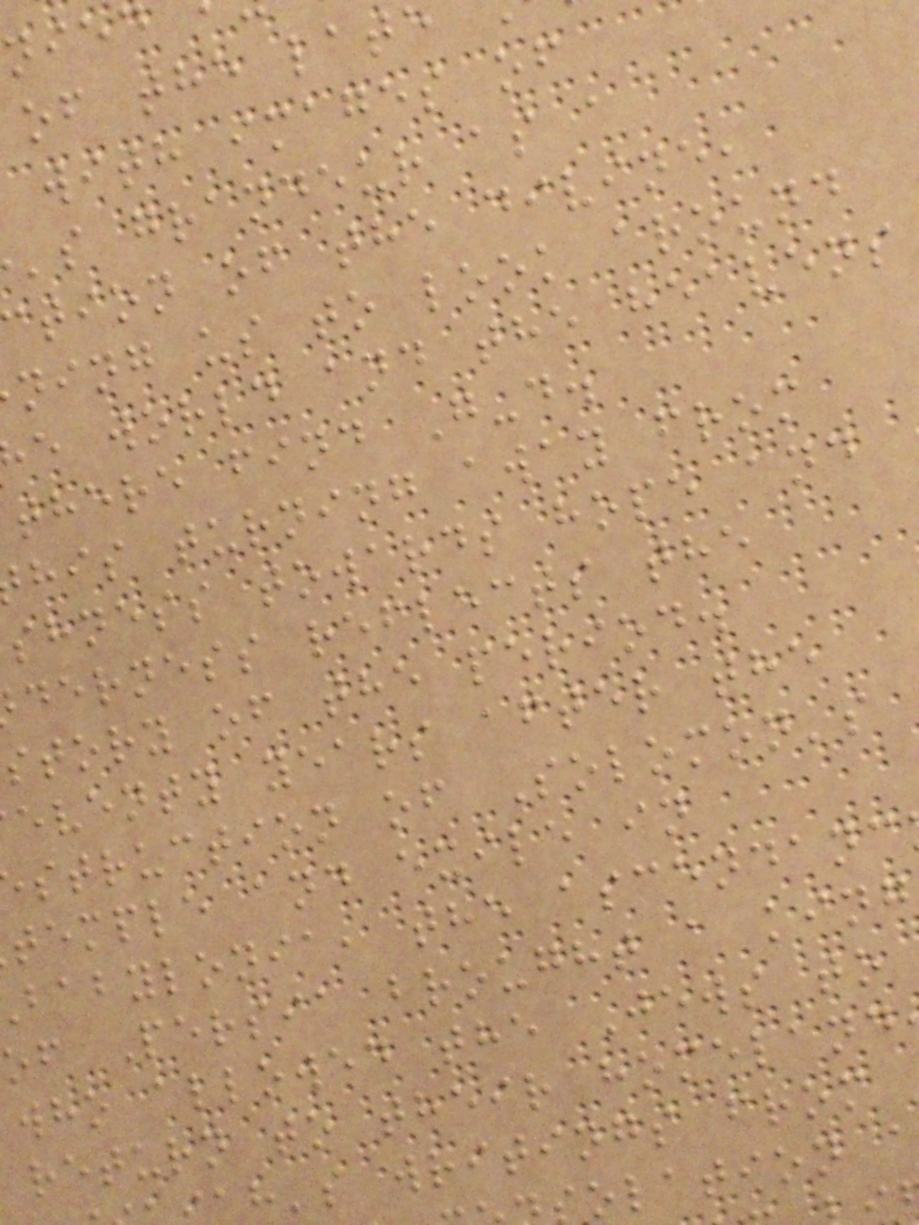of the late
with images of
's grandeur as a
tion of the divine,
ning us to look around
e world and the heavens
there find G-d.
his turning away from
shness towards hope and
derness reflects the
story of the period.
eventy years after the
struction of Solomon's
temple and exile in
babylonia, the ascendanc
of Persia brought a king
who allowed the Jews to
return to their homeland
h's writings from
olation
